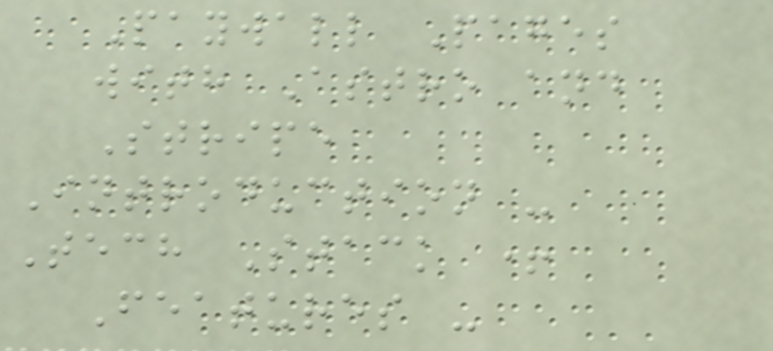Paywall Pages
with Astro and
Stripe
Introduction -
Tech Stack +
Features -
